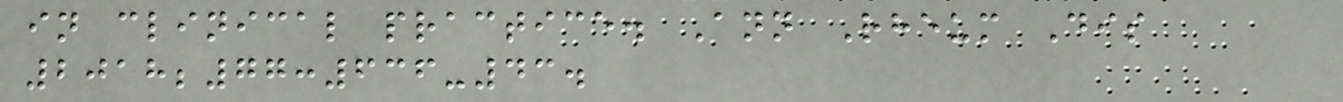in clinical practice. Ann Rheum Dis
2018;77:636-43.
